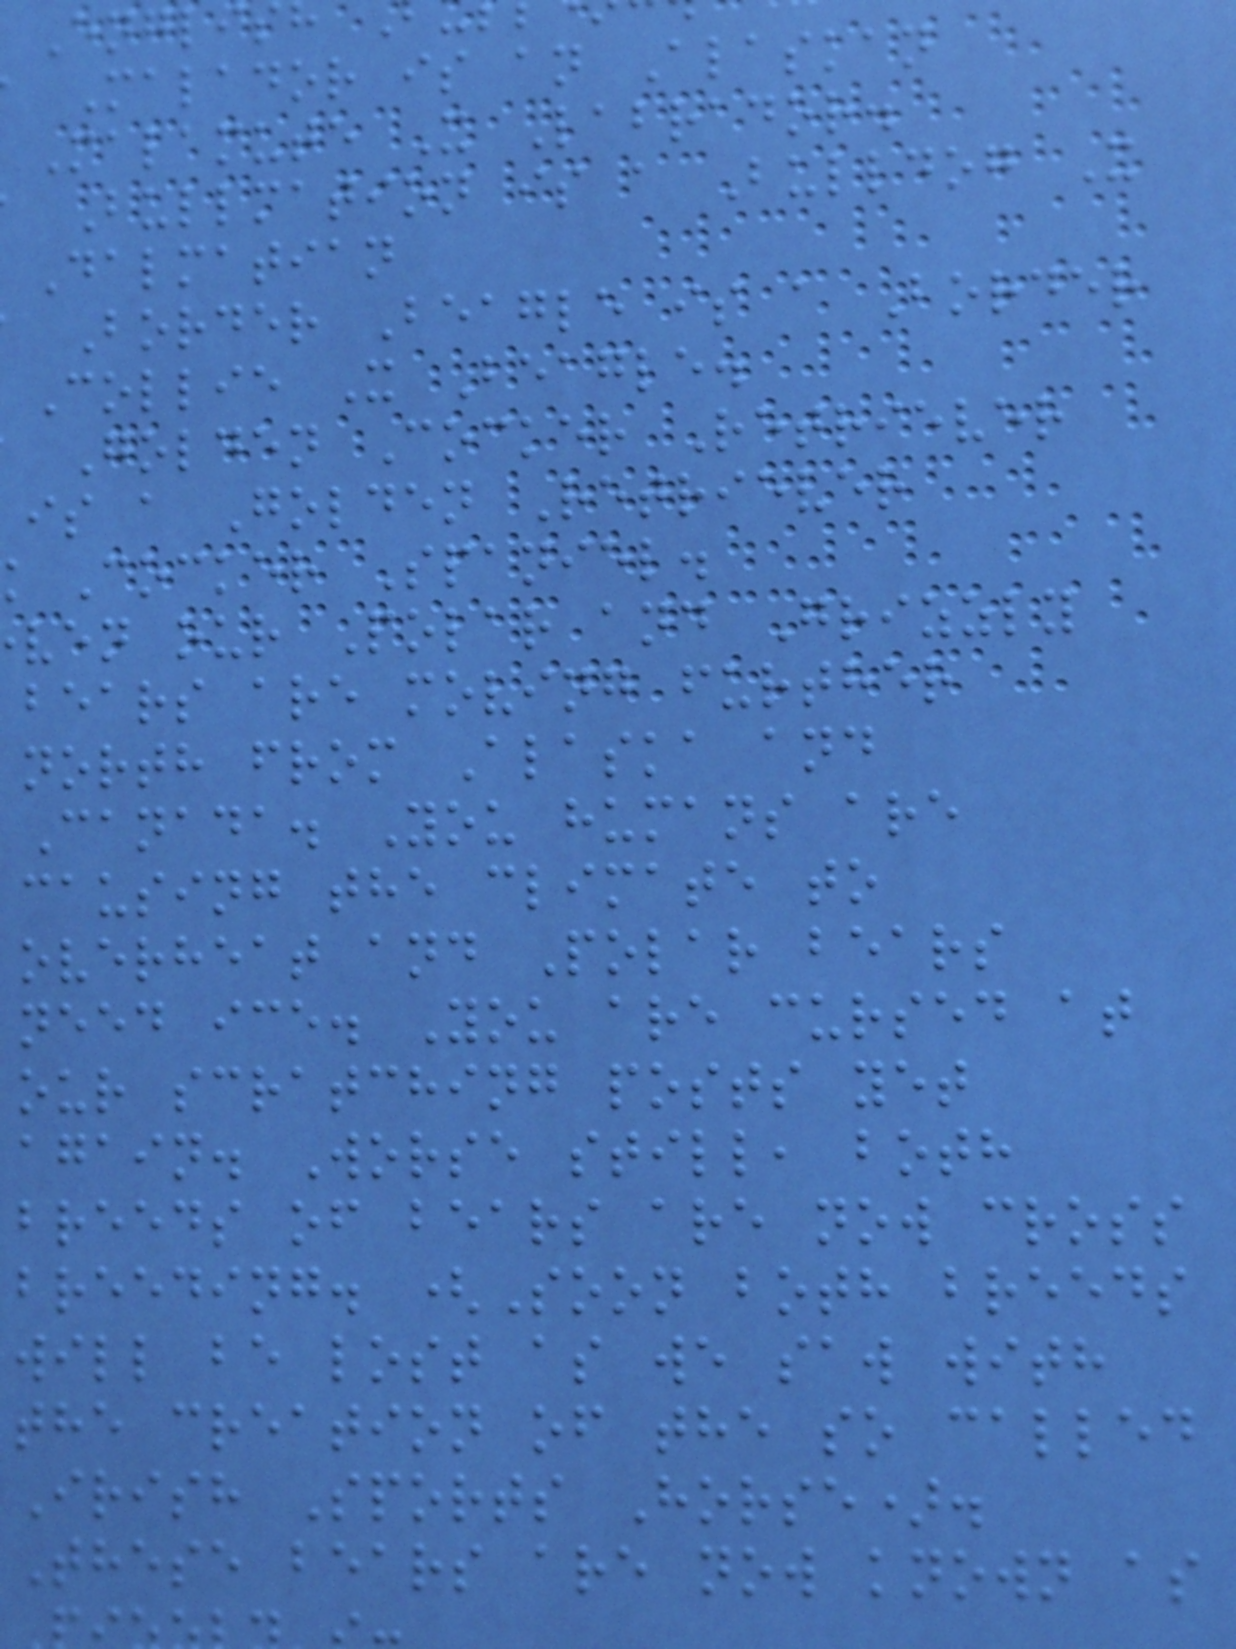Englis
Malador is an Alaskan
Malamute X Labrador.
Bullmation is a Bulldog X
Dalmatian
Border Beagle is a Border
Collie X Beagle.
Golden Cocker Retriever
is a Golden Retriever
Cocker Spaniel.
ven our Polar and Grizzly
bears are moving further
north from Alaska and
Canada. You humans are
causing the climate to
overheat and Polar bears
need ice. You are cursed at
our scratching posts yet
again. Worse still, both
breeds of bears are now cross
breeding. (Soon both breeds
will be lost as we saw with
the creation of the so called
Irish Sports Horse).
These bears are now known as
